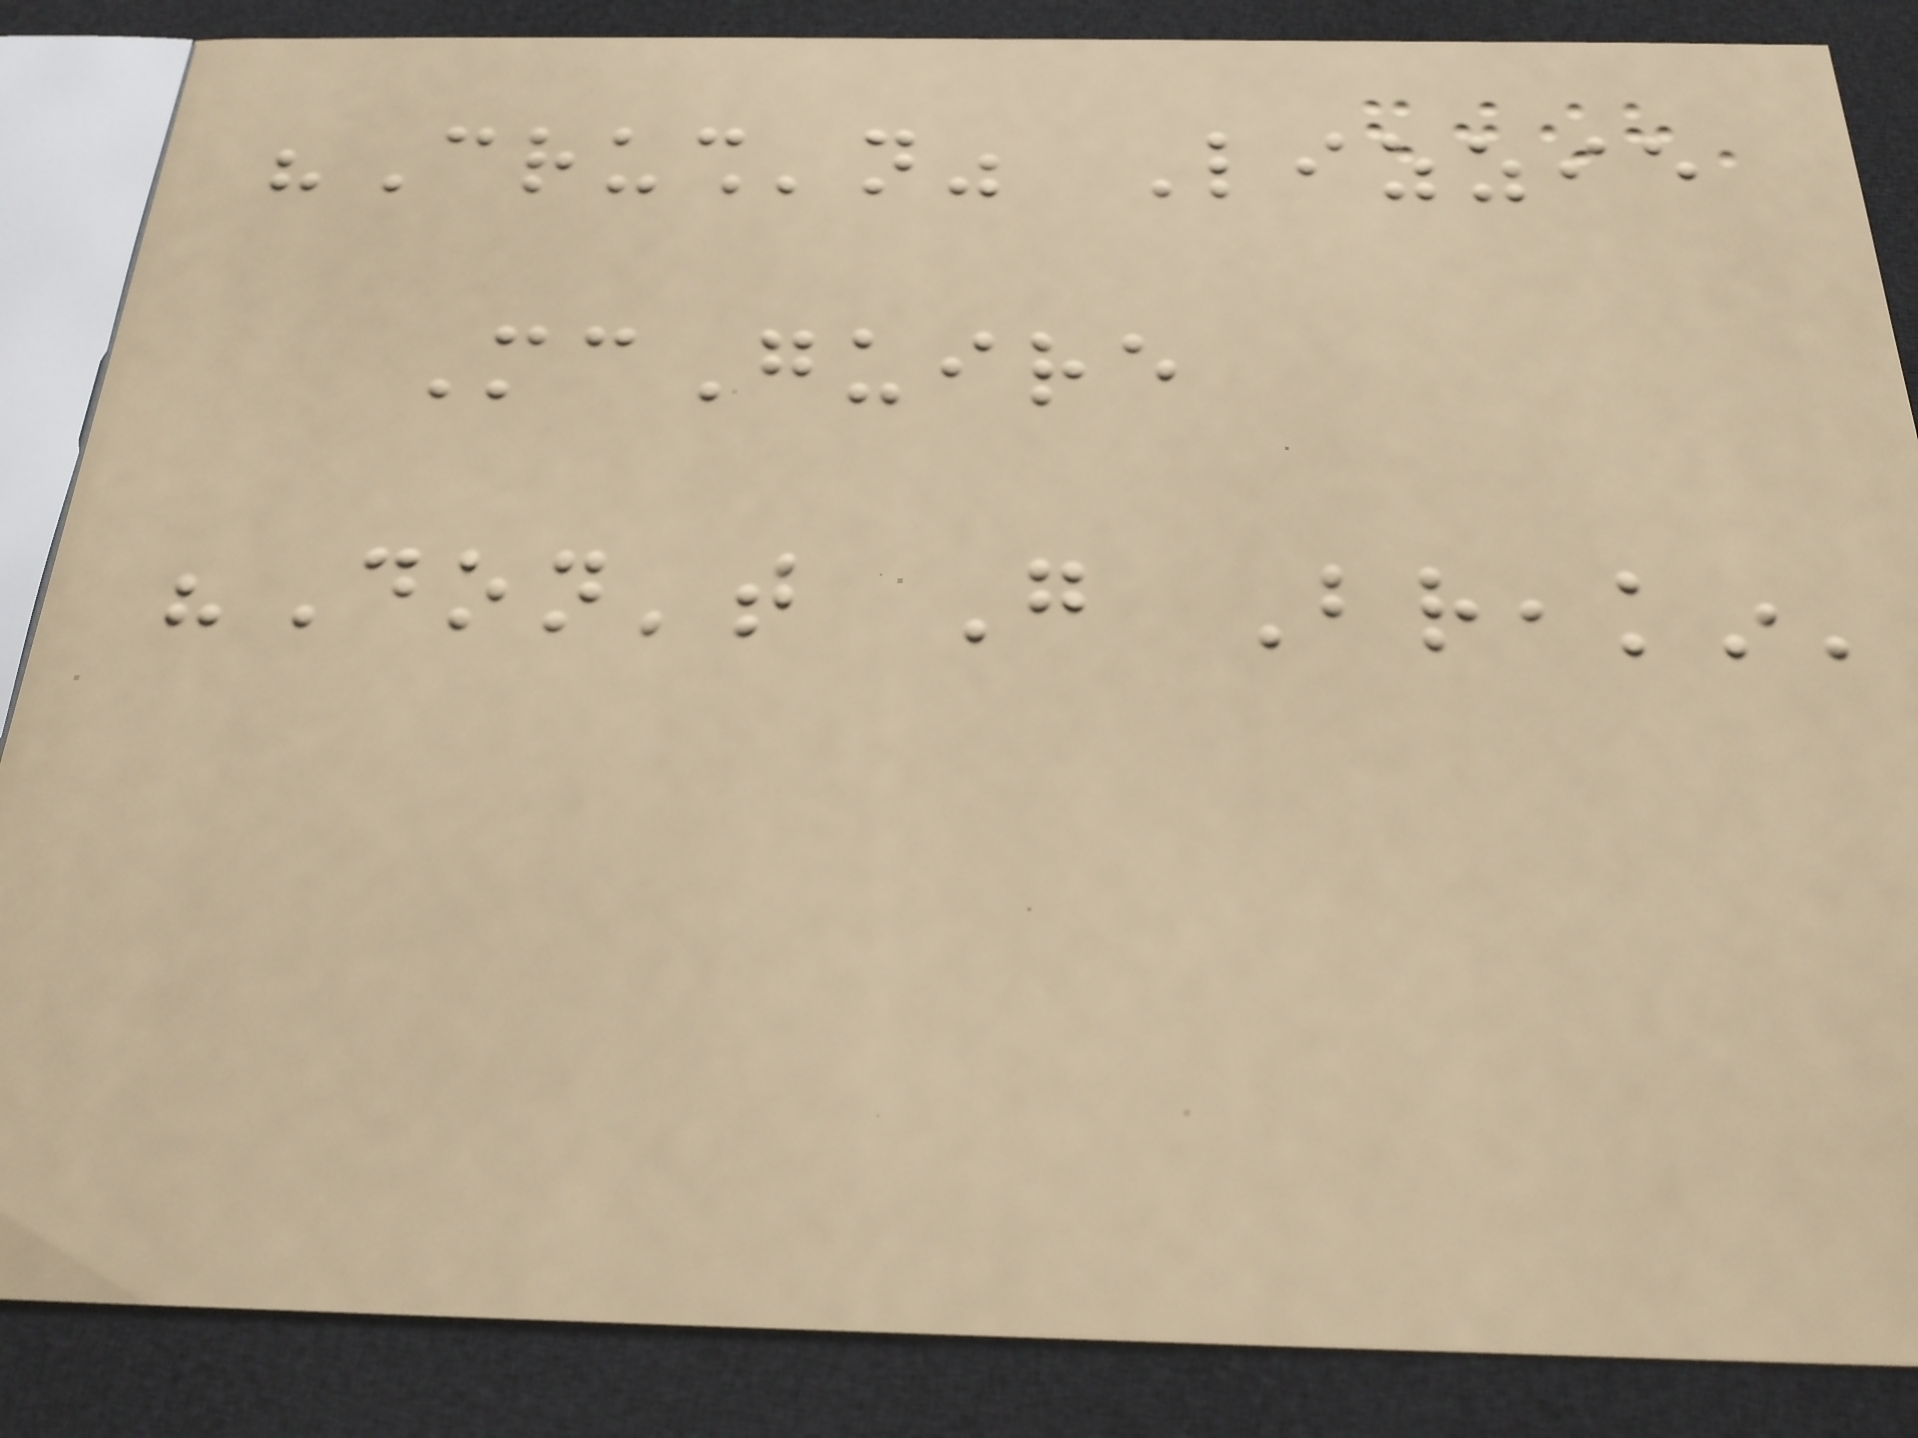"Crush'n" Lizzie
McGuire
"Don't Go Breakin'
